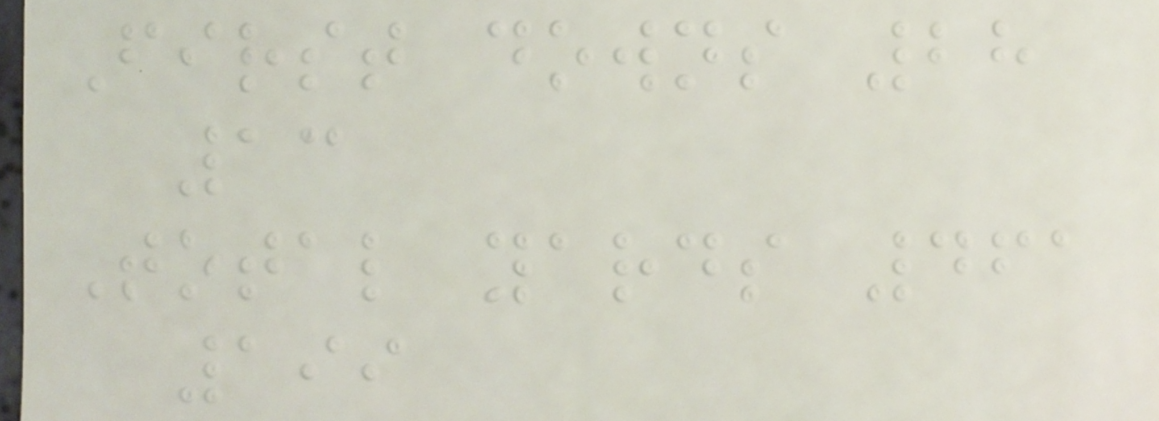First downs 28
13
Total yards 461
199
